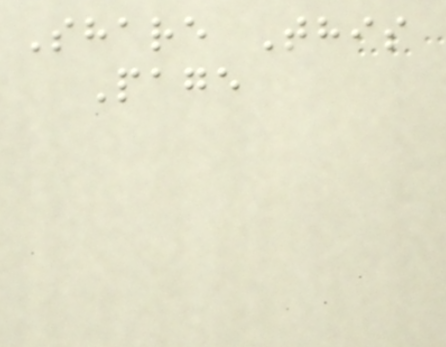Share This
Page
